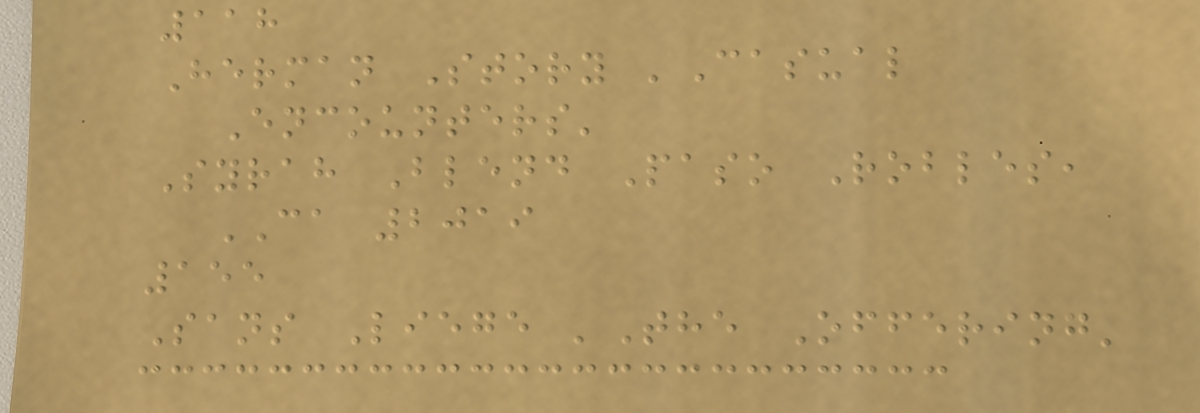118
Herman Story 'Casual
Encounters'
Syrah Blend Paso Robles,
CA 2019
155
Sans Liege 'The Offering'
